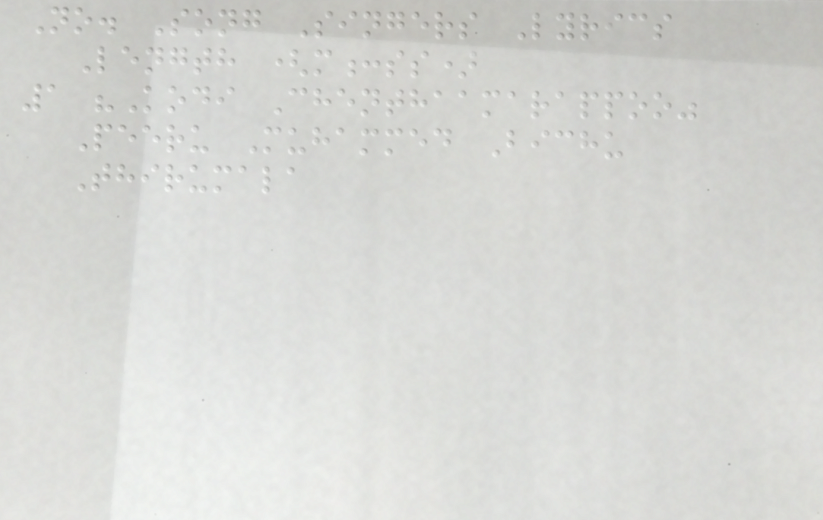No. Song Singers Lyrics
Length (m:ss)
1 "Kodi Chenthaamarappoo"
Peeru Muhammed Bichu
Thirumala
